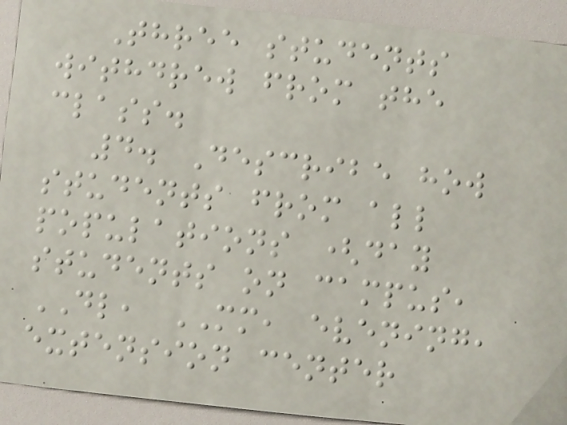Three students
withdrew from the
class.
4. Describe how
students from all
populations (day
students on campus,
DL, MM, evening,
extension center
